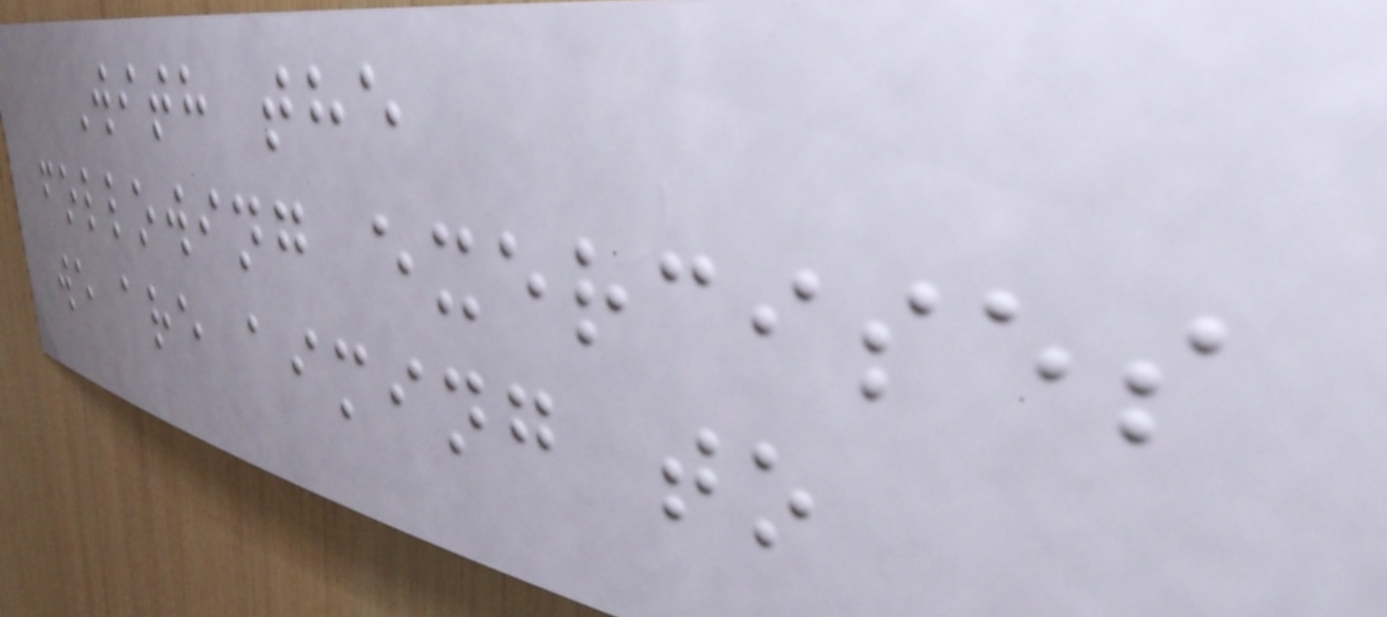With the
following exercises
we are aiming to
